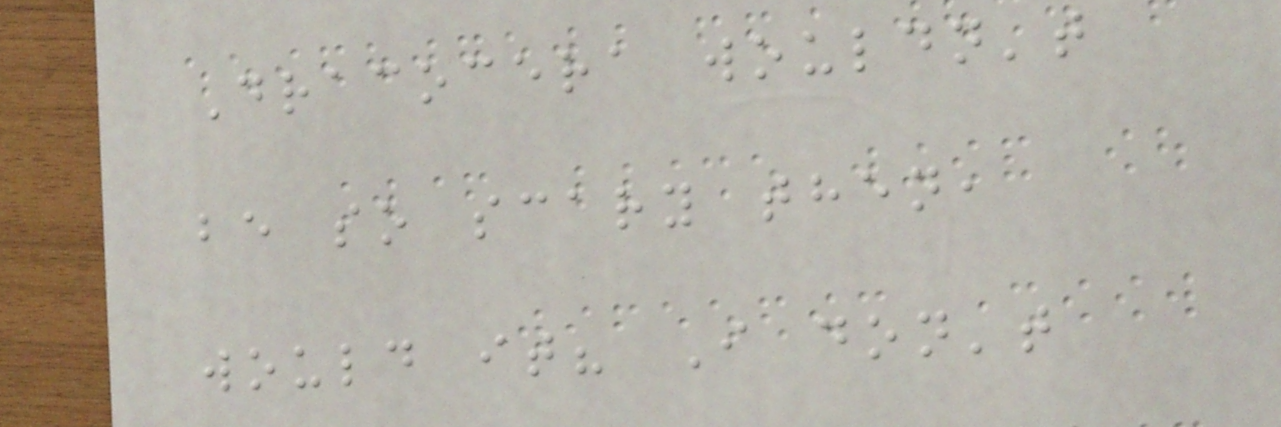Dracocera wouldn't
be so scary then,
would it? I don't
